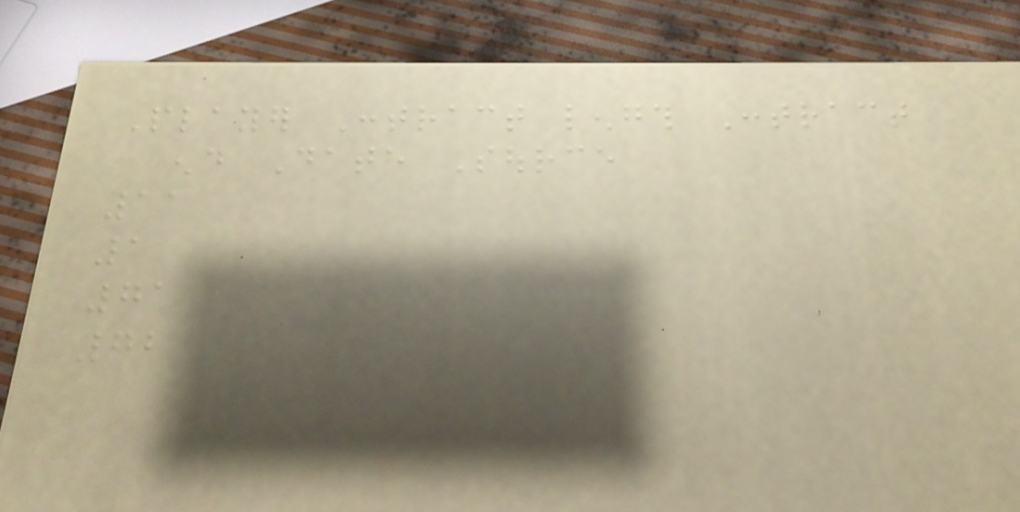Player Contract length Contract
end Date Source
11
1
71
72
